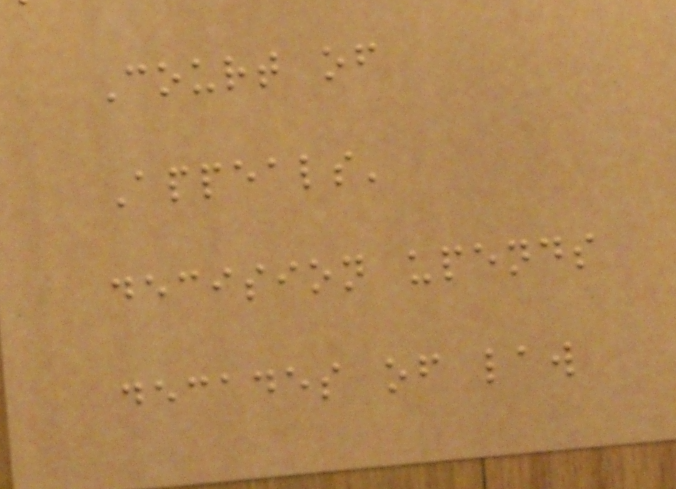Court of
Appeals'
decision upends
decades of law
